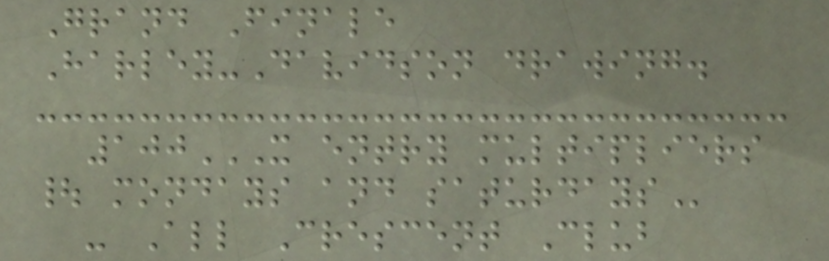Grand Finale
Harley-Davidson drawing.
100X ENTRY MULTIPLIERS
| MONDAYS AND SATURDAYS
- All Crescent Club
